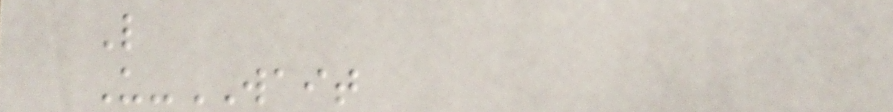L
U-WAIT
